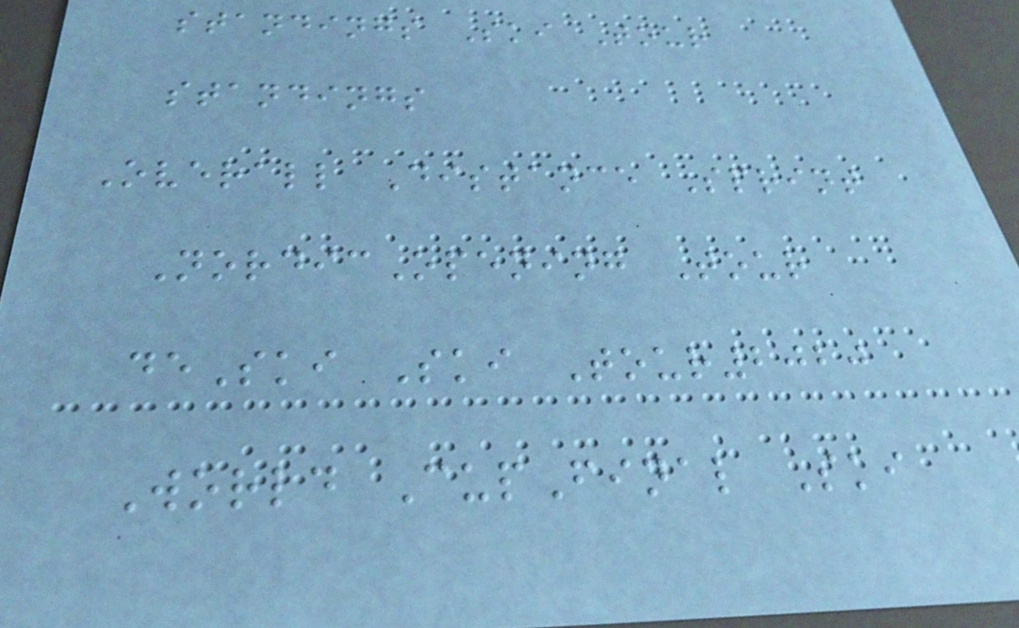standings Ski Tour
standings
Overall Distance Sprint
NordicOpening Tour
deSki Ski Tour2020
World CupFinal Ski
